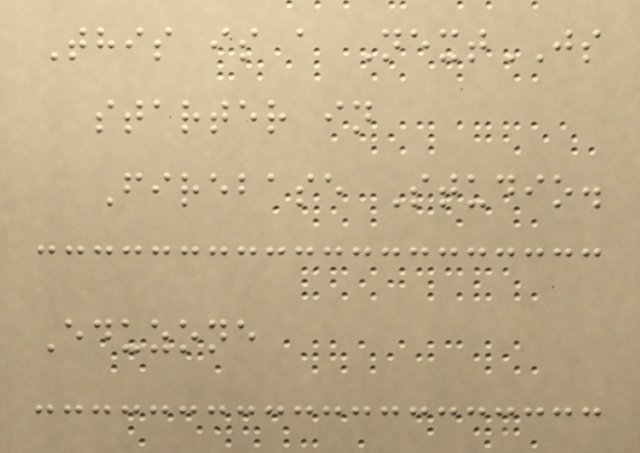This is a NextJS
starter in
Firebase Studio.
Eduzone
